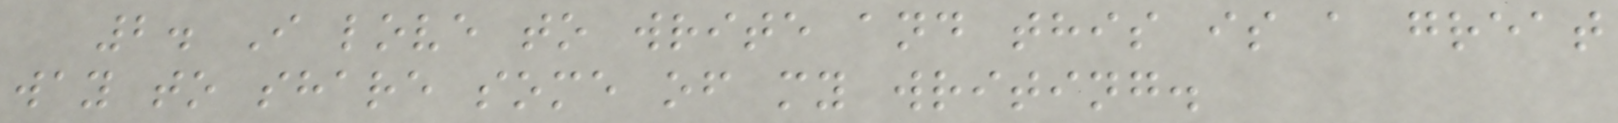2. I love to write and this is a great
way to share some of my writing.
